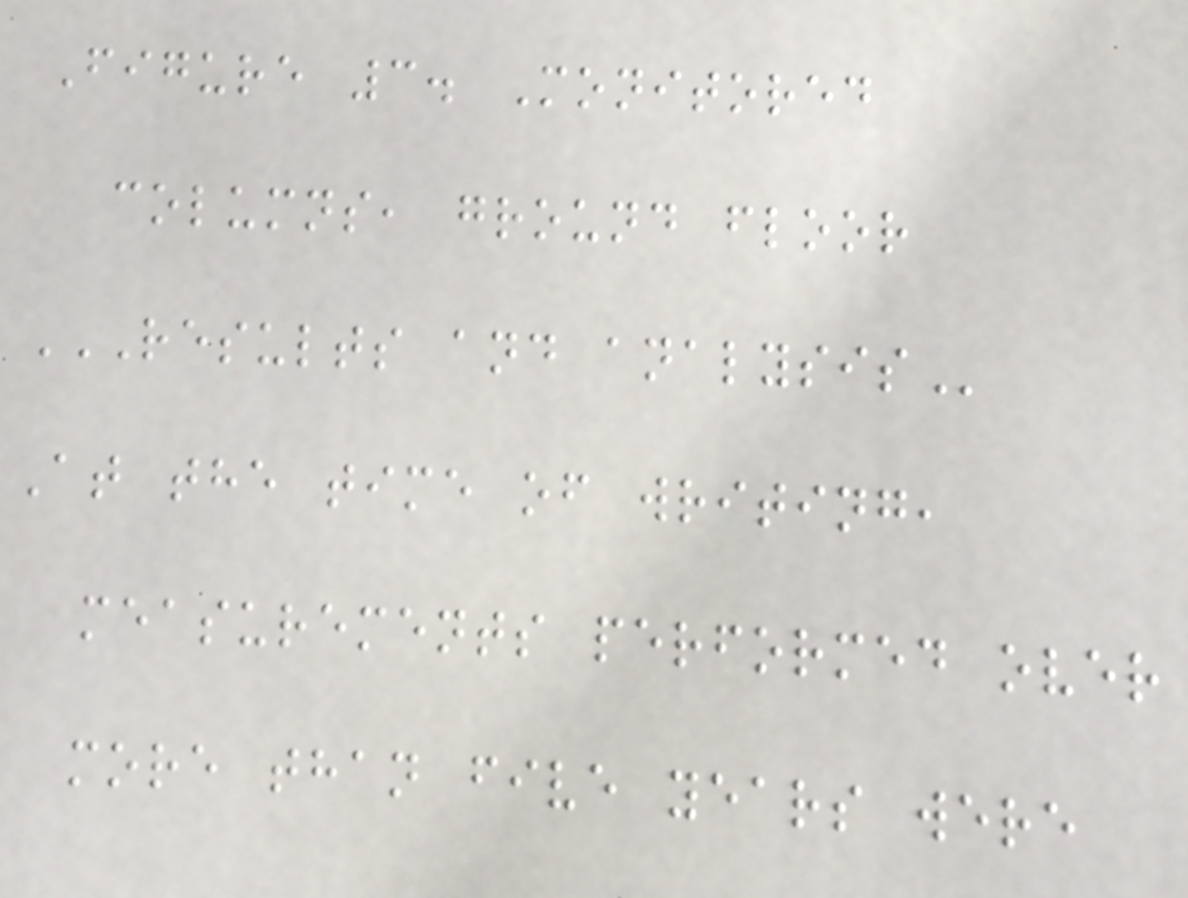Figure 3. Monitored
columns, ground floor
RESULTS AND ANALYSIS
At the time of writing,
measurements performed over
more than five years were
